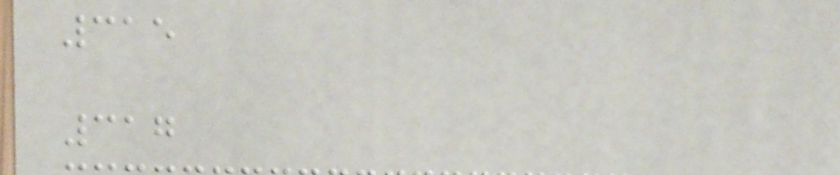315
317
